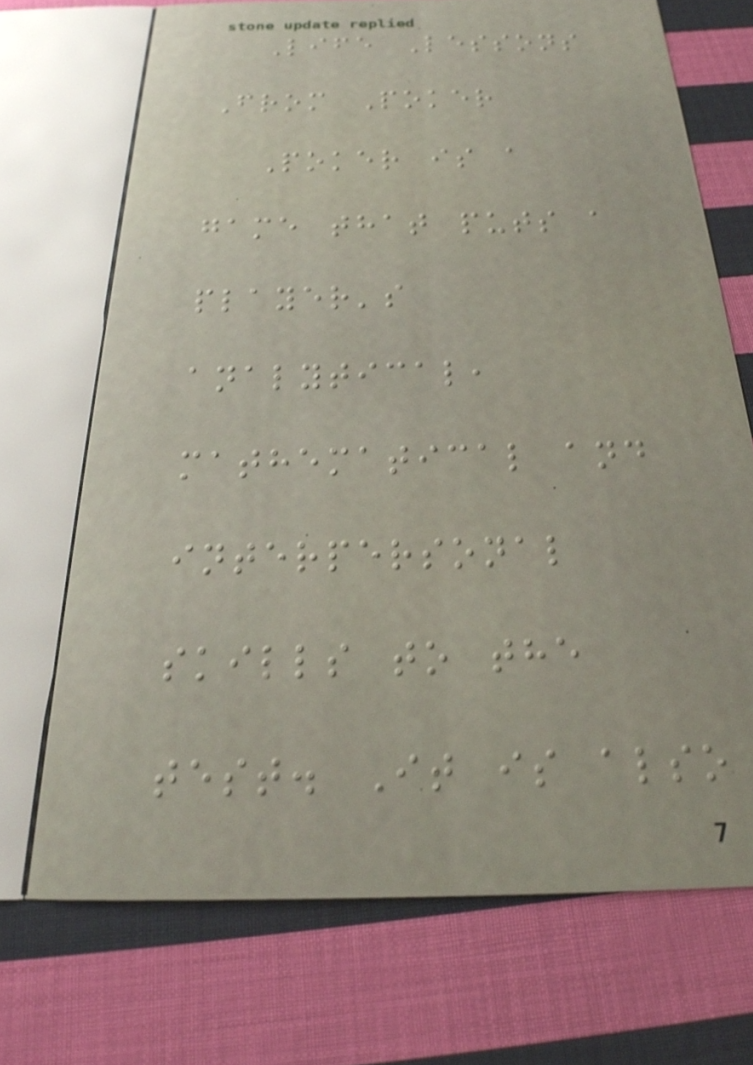Life Lessons
From Poker
Poker is a
game that puts a
player's
analytical,
mathematical and
interpersonal
skills to the
test. It is also
